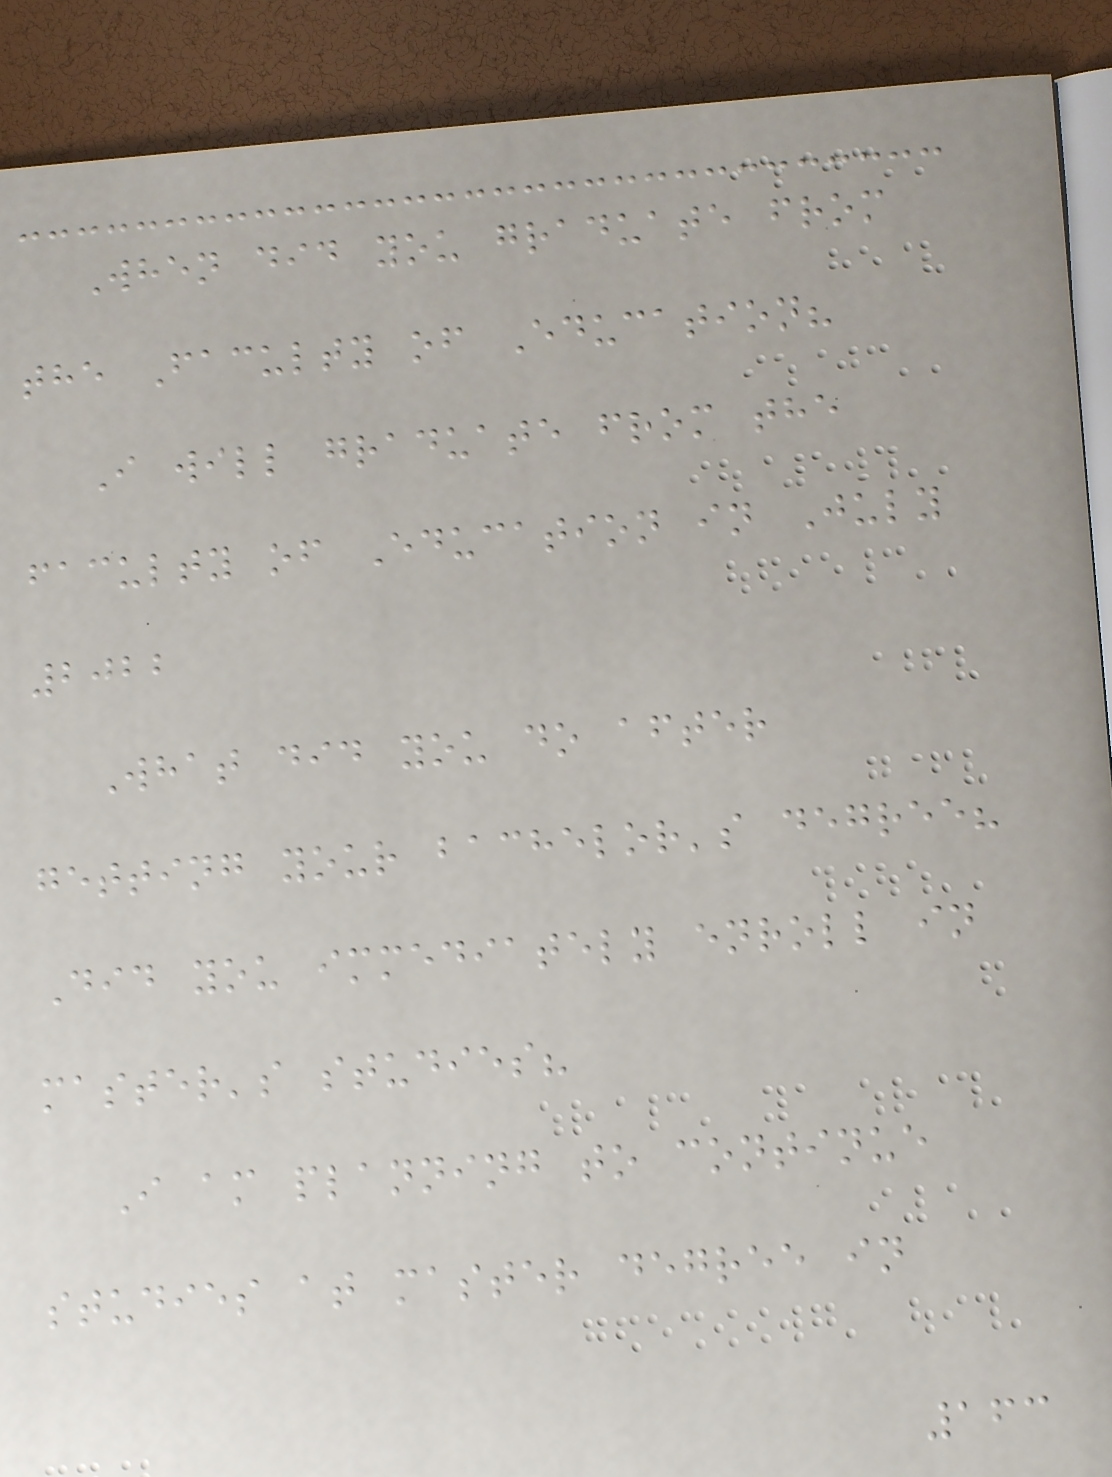When did you graduate from
the Faculty of Education?
I will graduate from the
faculty of Education in July
2022
What did you do after
getting your bachelor's degree?
Did you immediately enroll in
master's studies?
I am planning to continue
studies at master degree in
163
